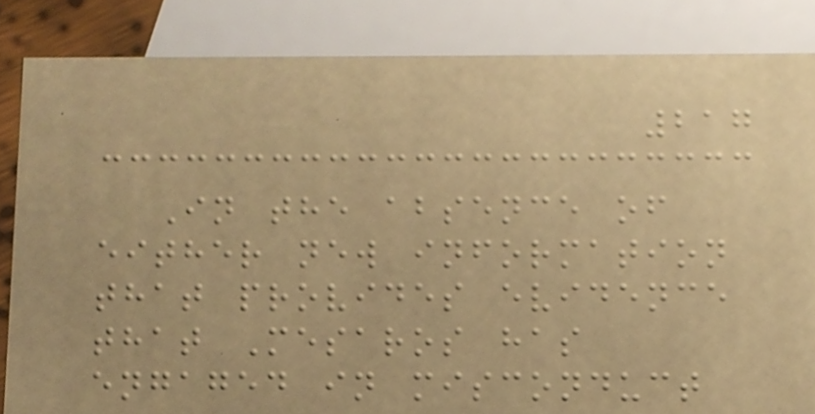217
In the absence of
either new information
that provides evidence
that Mesaros has
engaged in misconduct
